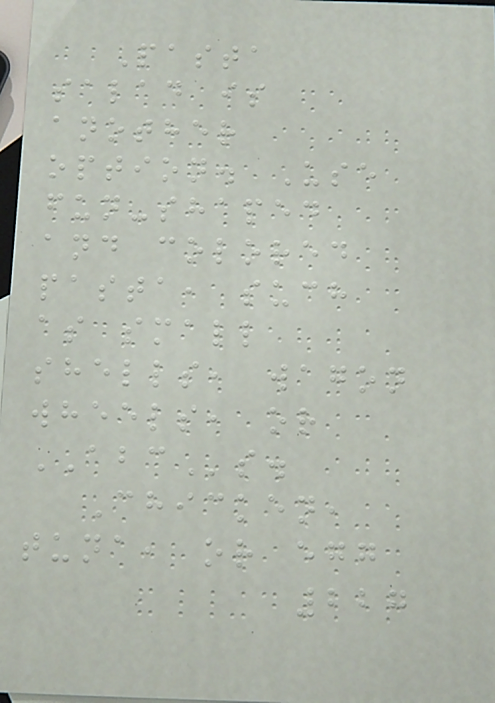Pasta
salad is
another
option. Use
fun-shaped
and colored
pasta, such
as small
shells, wagon
wheels, or
ABCs.
Chicken,
tuna, or egg
227
